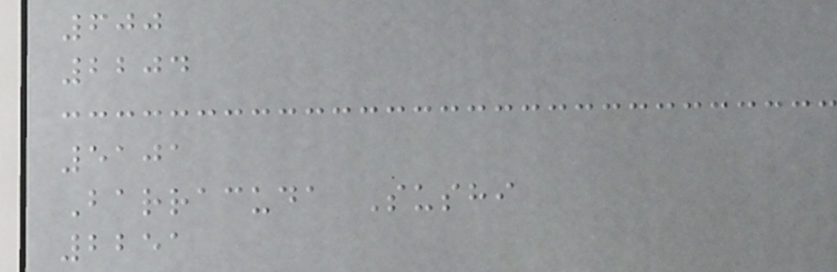600
2204
5101
Barracuda Sushi
2251
